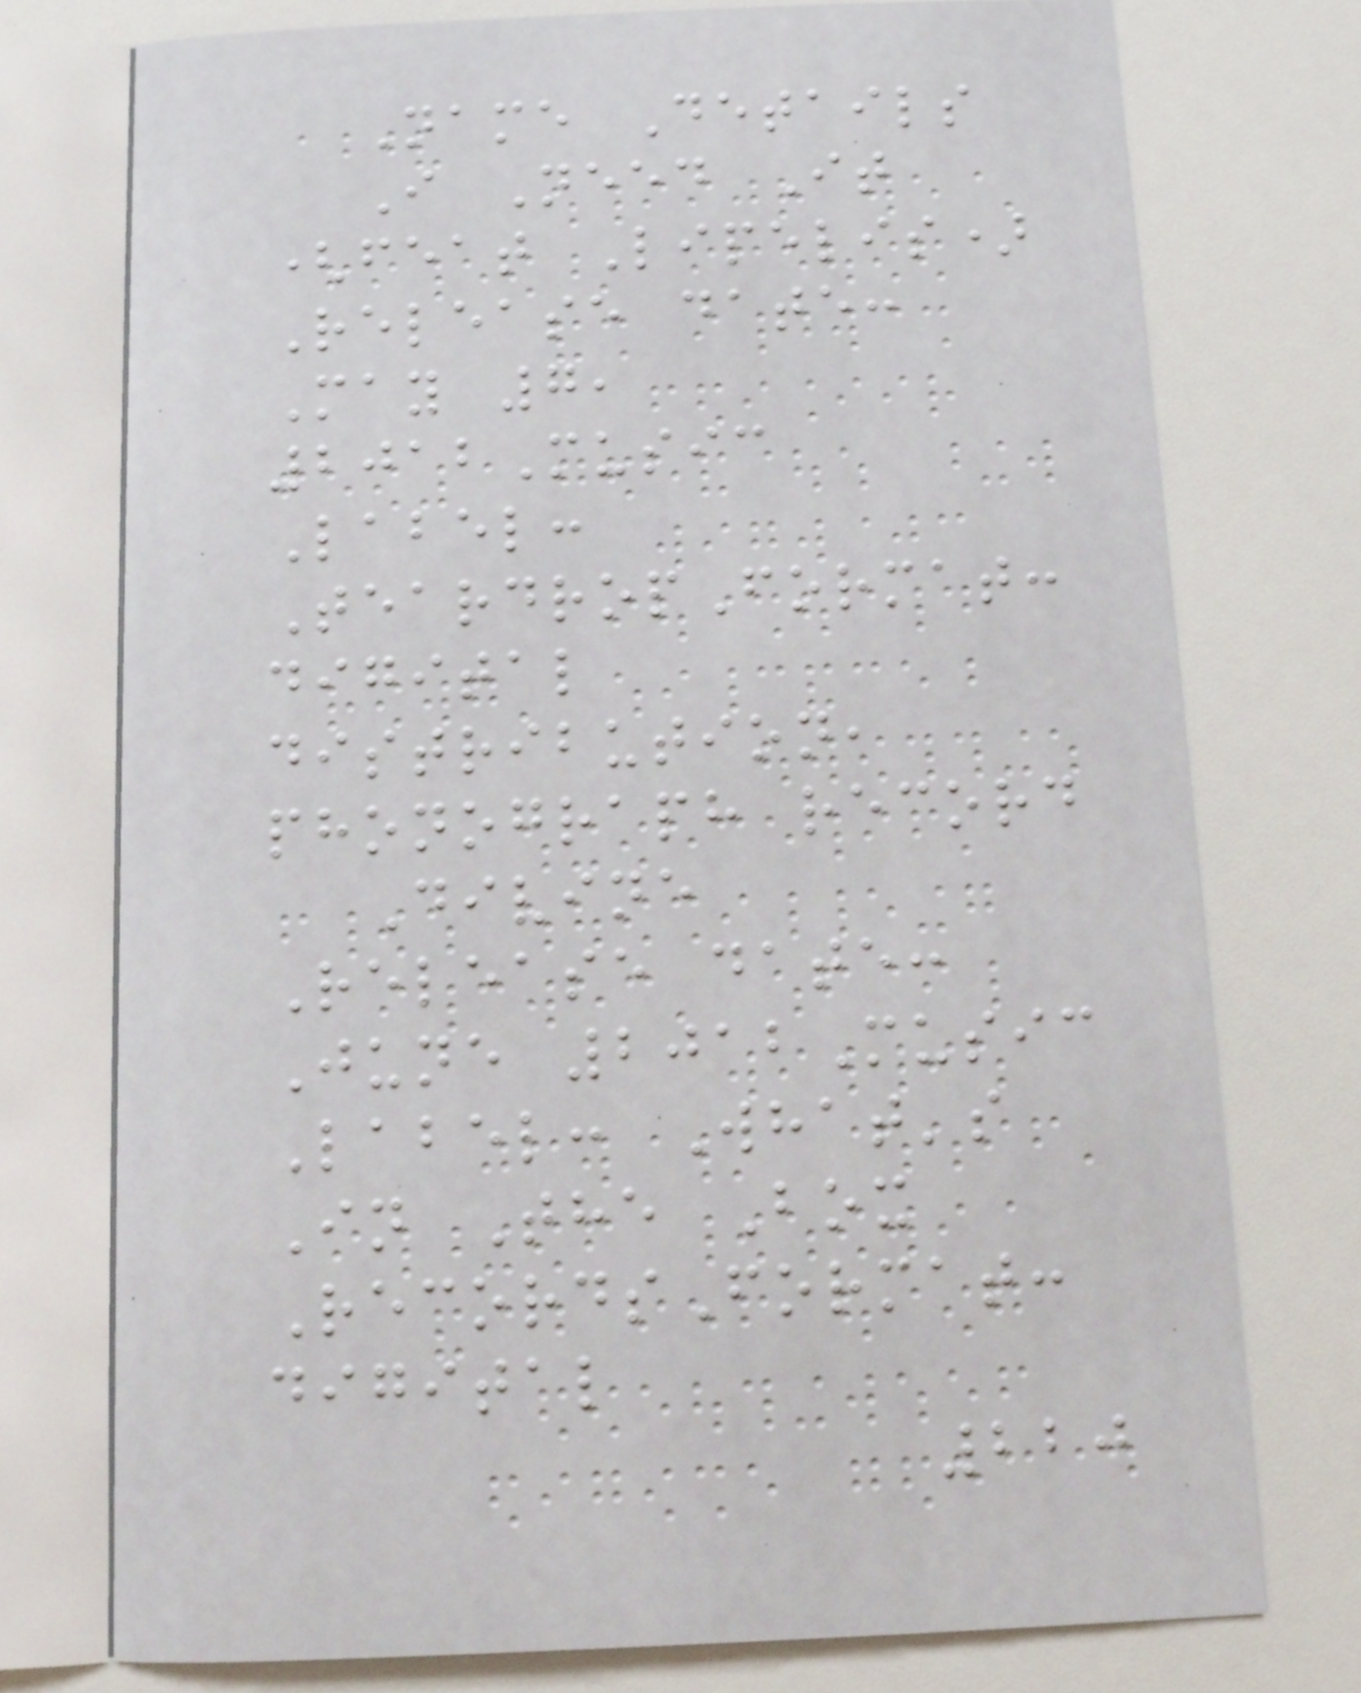Name Details
I Need It
(feat Lipelis)
Release date:
May 7,
2012Music
Label:
TeardropFormat:
digital
distribution,
phonograph record
Divine
Release date:
June 2012Music
Label: What's
In The Box
RecordsFormat:
digital
220
